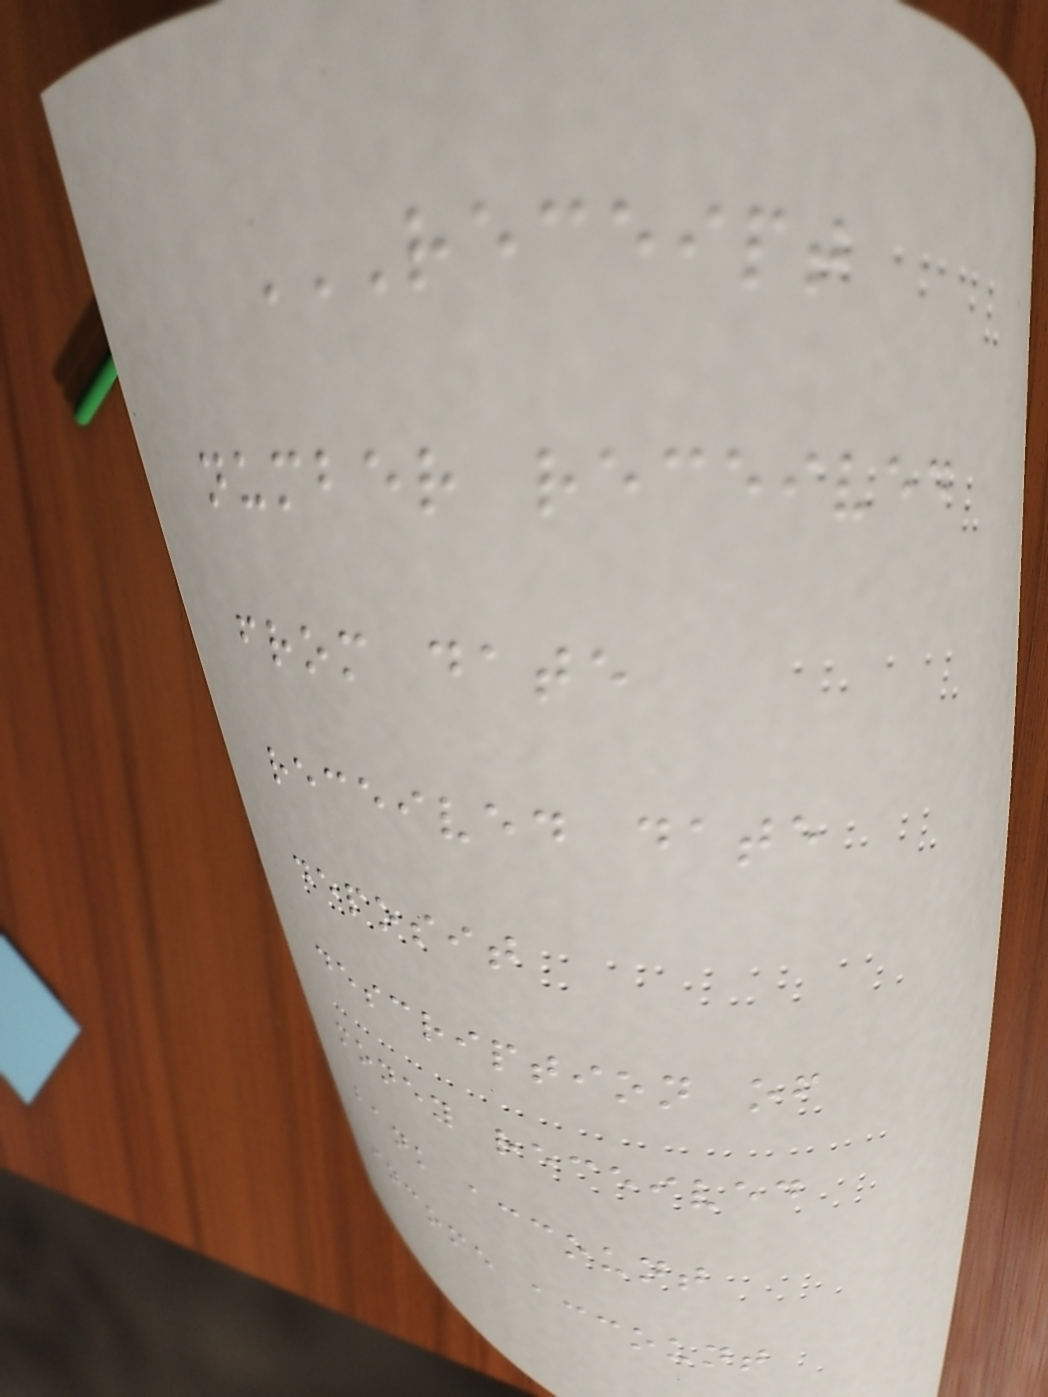RECEIPT
NUMBER RECEIVED
FROM DATE
RECEIVED DATE
DEPOSIT
DESCRIPTION OF
MONEY RECEIVED
BANK ACCOUNT
INCOME ACCOUNT
